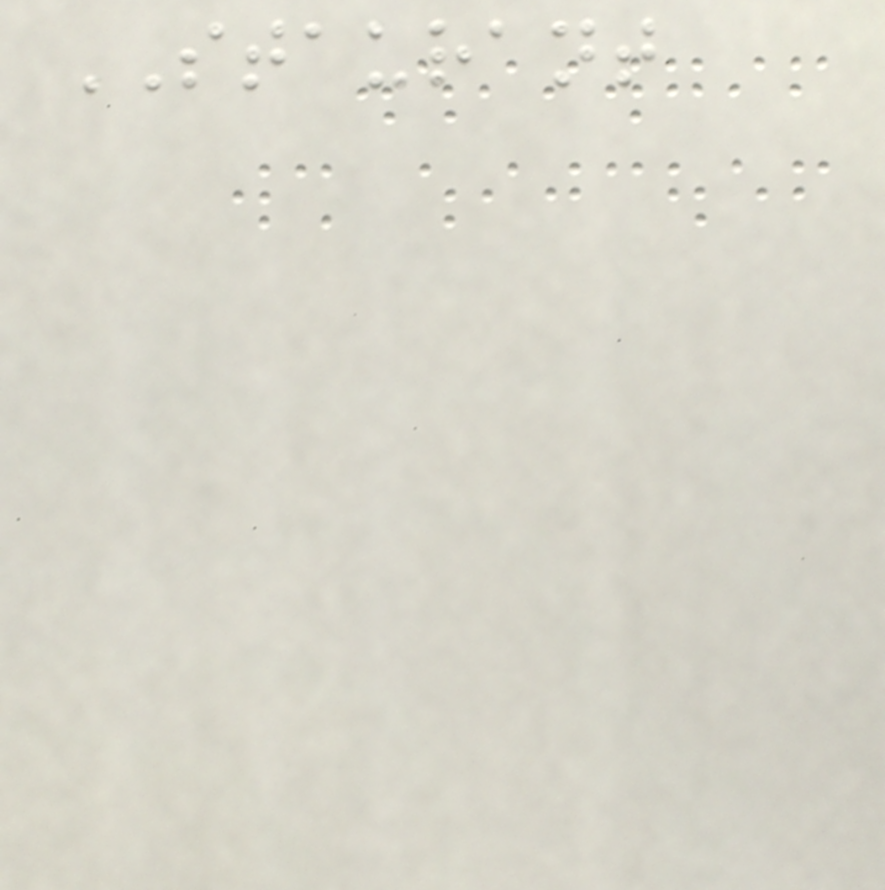STAURANT
